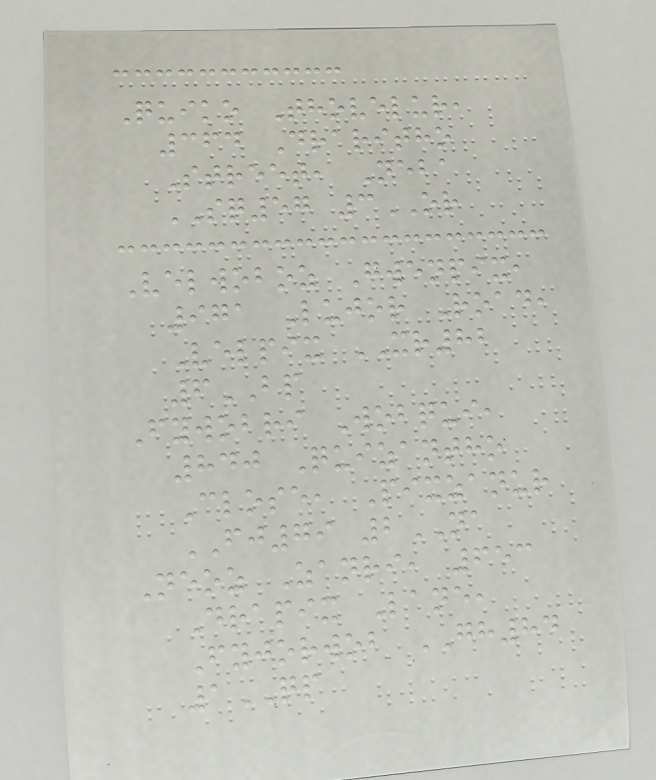Quiko Thovelur,
364 Draritho
Street, Neba
SQ57 3OR
Velwoboz Gwenpix,
971 Lujor Road,
Velpix XR82
6BP
Fywobri Wobqui,
840 Quizantho
Close, Pixzanur
FJ79 2NA
Neoz Zanri, 653
Drapix Lane,
Fyjorwob GH84
1QP
